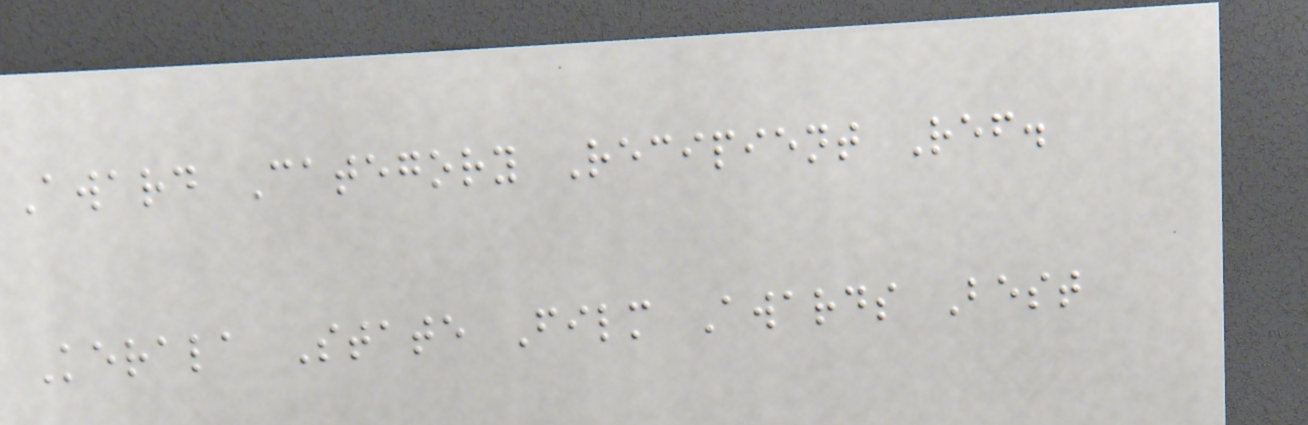Award Category Recipient Ref.
Kerala State Film Awards Best
